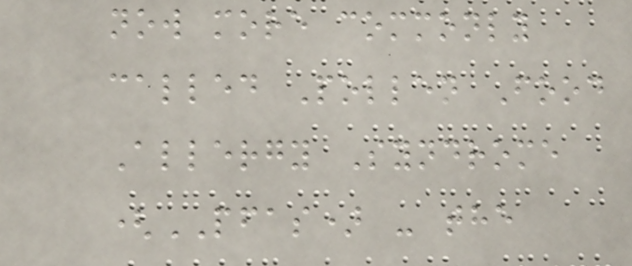now more commonly
called Pollen Food
Allergy Syndrome
(PFAS) - the
